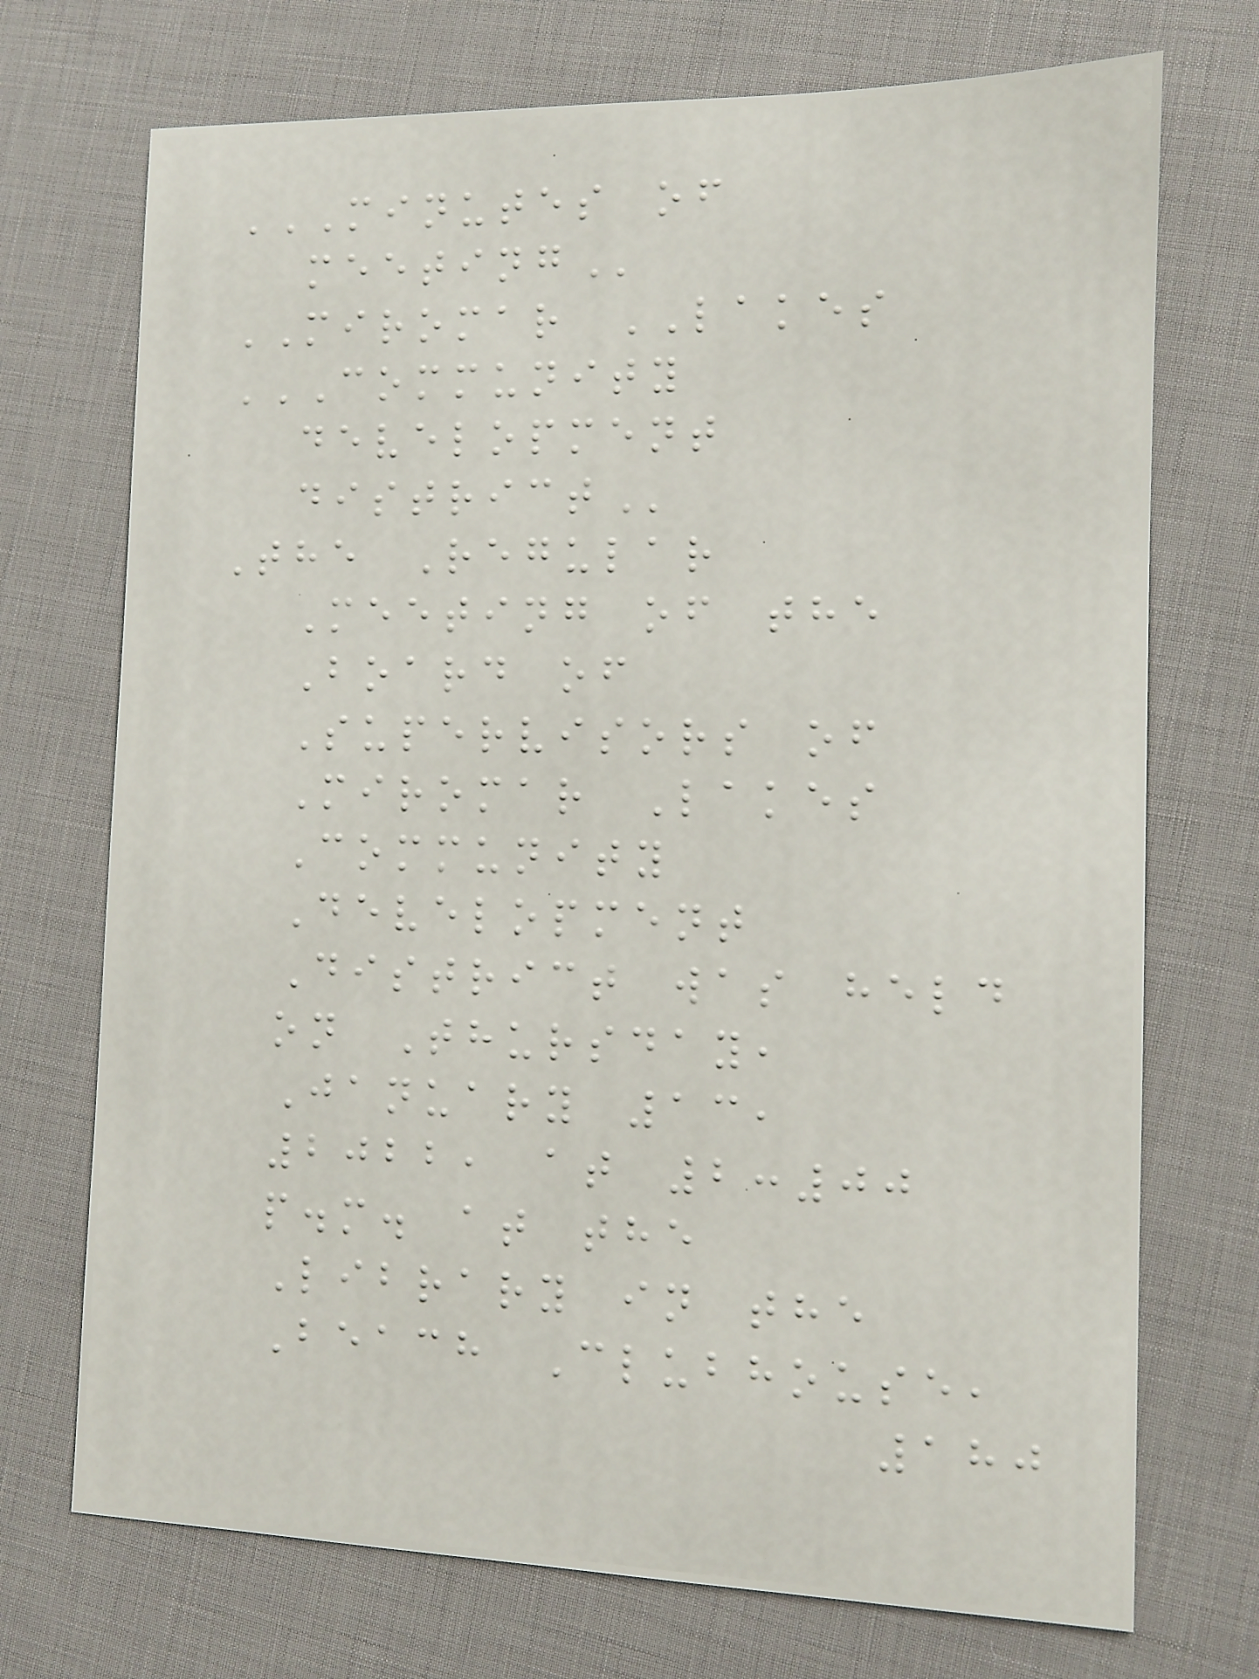MINUTES OF
MEETING
MIROMAR LAKES
COMMUNITY
DEVELOPMENT
DISTRICT
The Regular
Meeting of the
Board of
Supervisors of
Miromar Lakes
Community
Development
District was held
on Thursday,
January 13,
2022, at 2:00
p.m. at the
Library in the
Beach Clubhouse,
180
